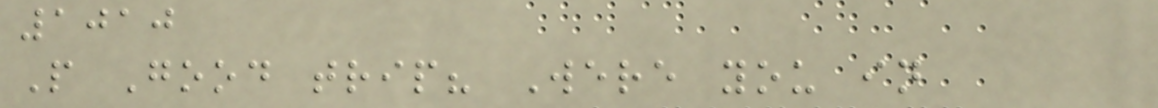1010
P Good trip? Were you in
